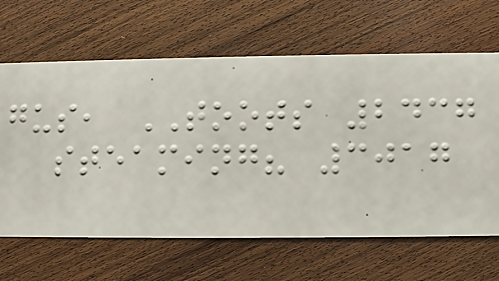gus, TOOTS 2437
steaming? 3017
